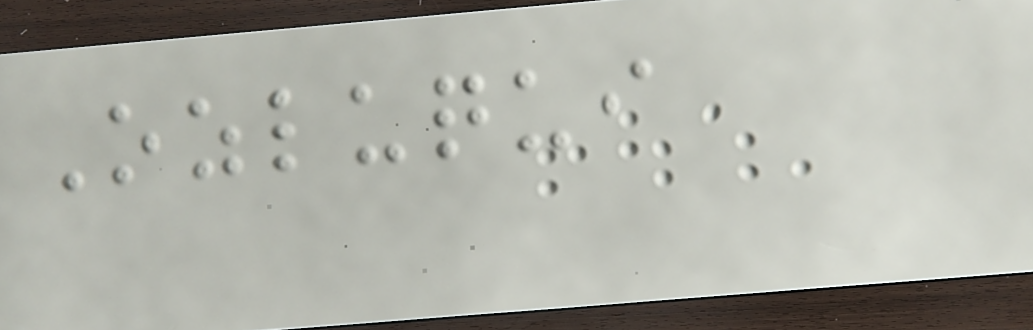Ozluqui
